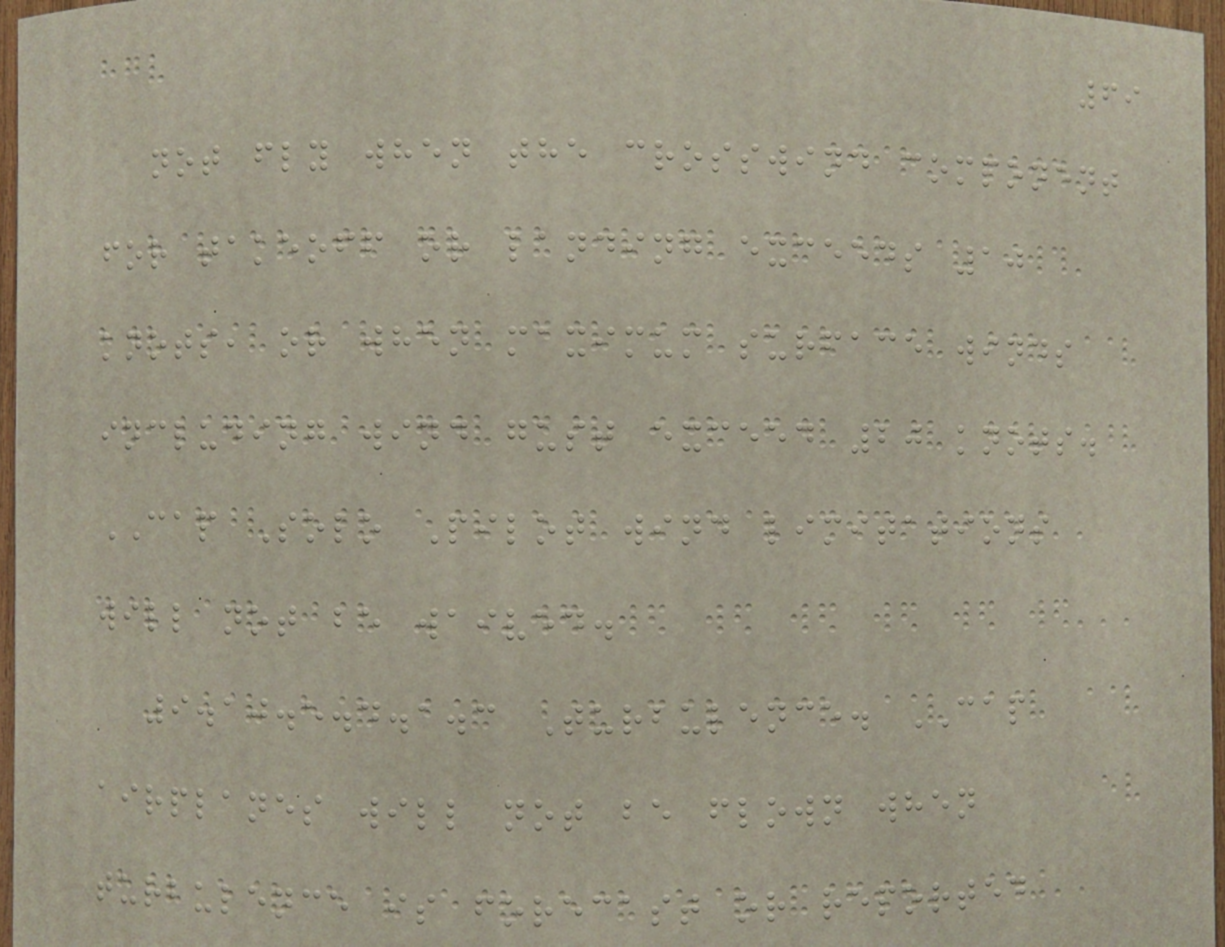69
not fly when the crosswind component
for takeoff or landing exceeds 10
knots, or when maximum surface winds
including wind gust exceed 20 knots.
CAP Solo Pilot wind limitations
will not be waived.
9.10.5.4.1.3 Turbulence. CAP
airplanes will not be flown when
turbulence is forecast or reported
